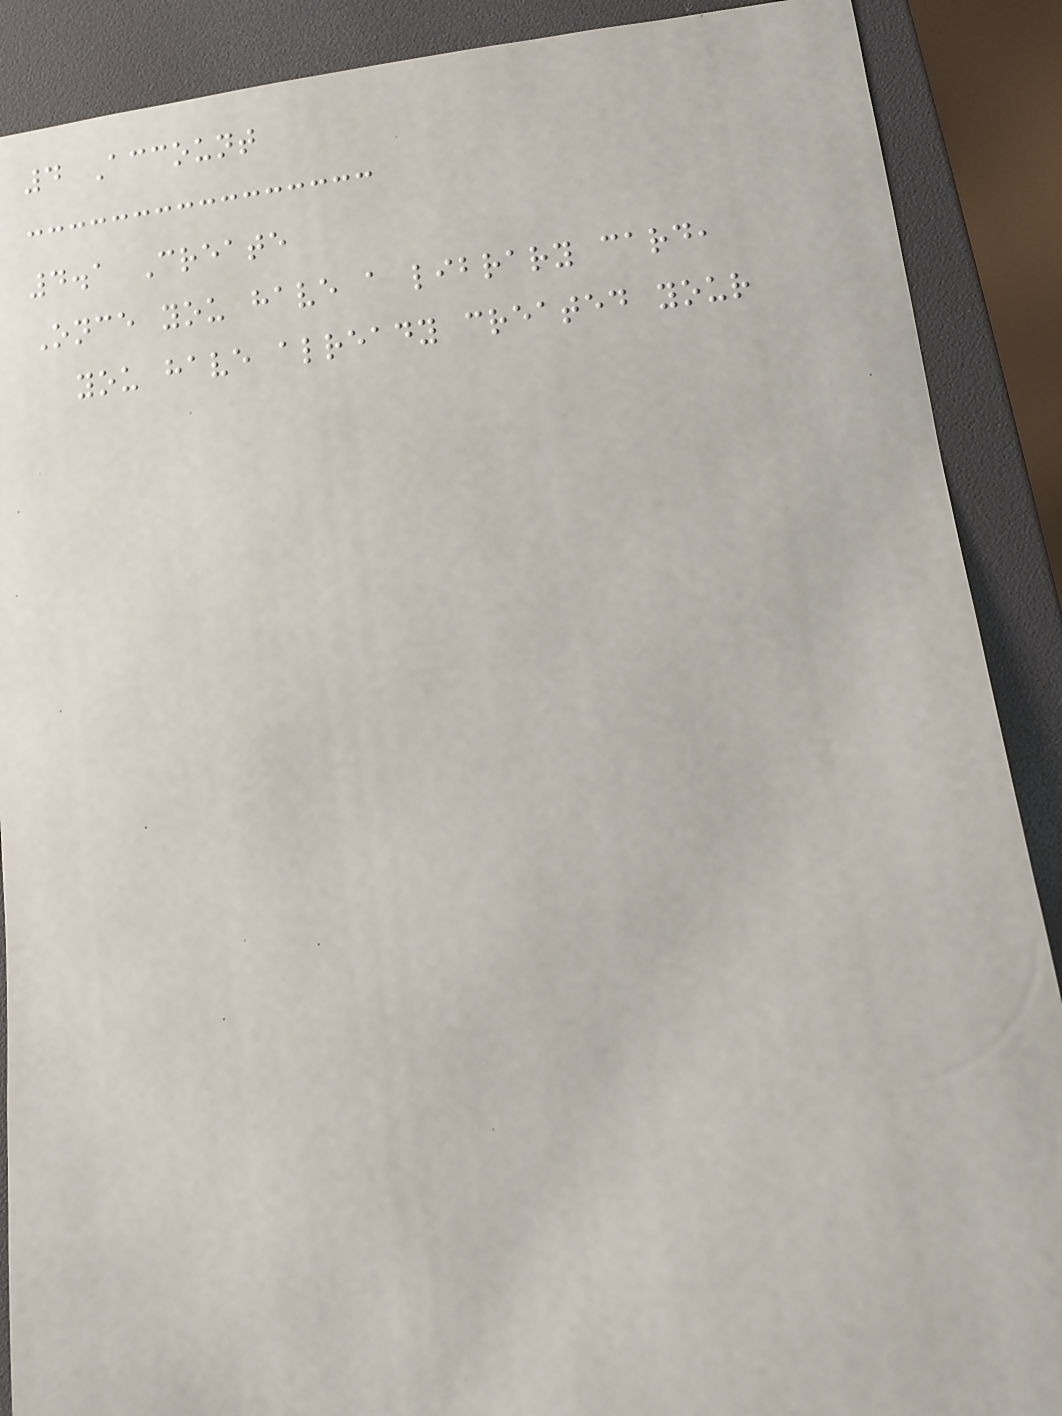4 Account
4.1 Create
Once you have a library card,
you have already created your
